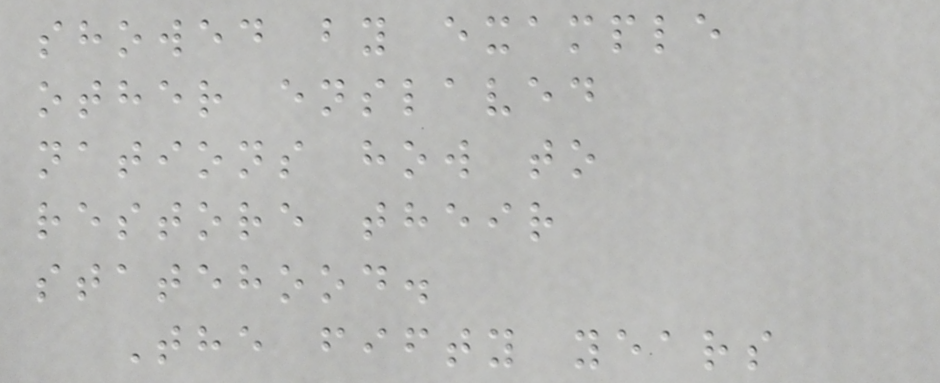showed by example
other enslaved
nations how to
restore their
statehood.
The fifty years
